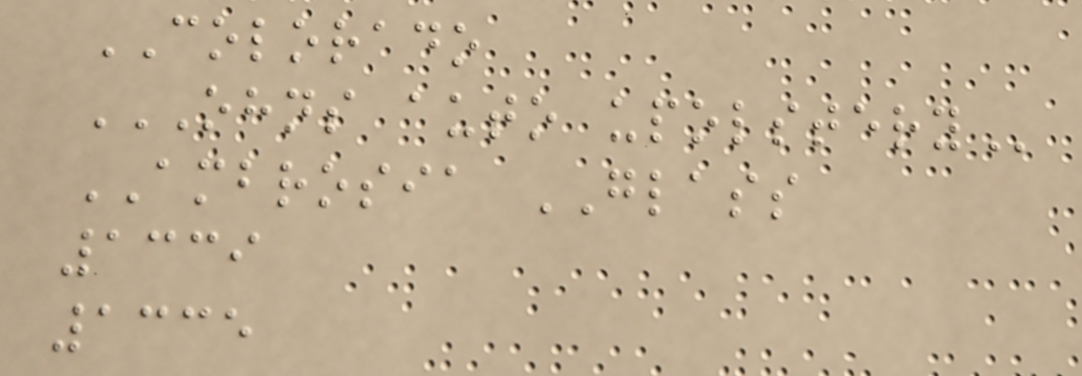COLORADO
OHNS AUTO UPOLSTERY
AMBROSIA GLASS
1339
1335
